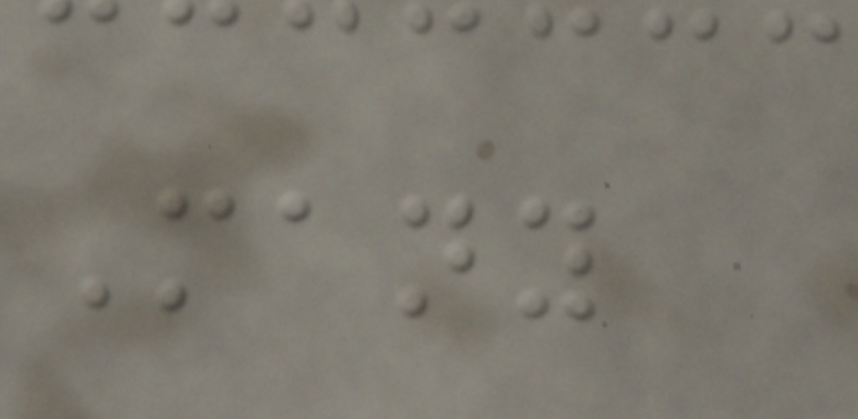Many
